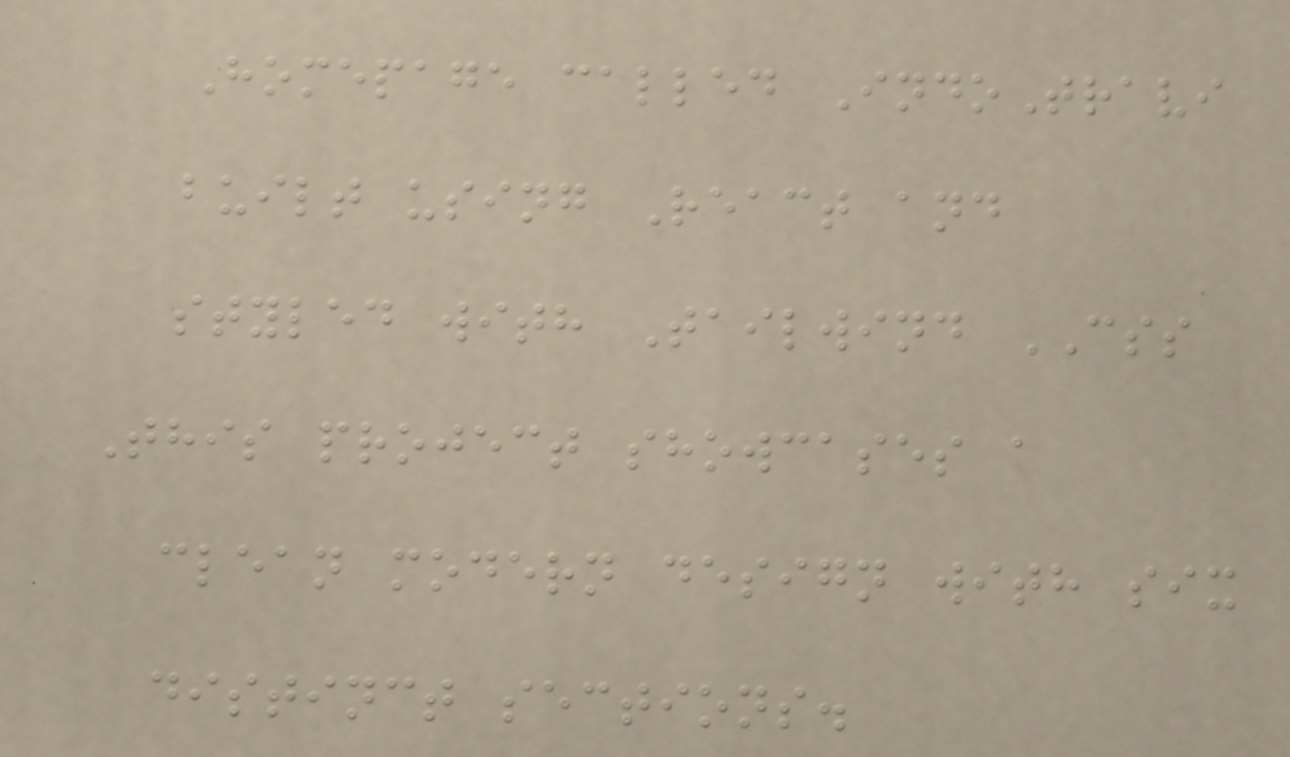Homepage called IndoTravi
built using React and
styled with Tailwind CSS
This project showcases a
clean modern design with six
distinct sections.
